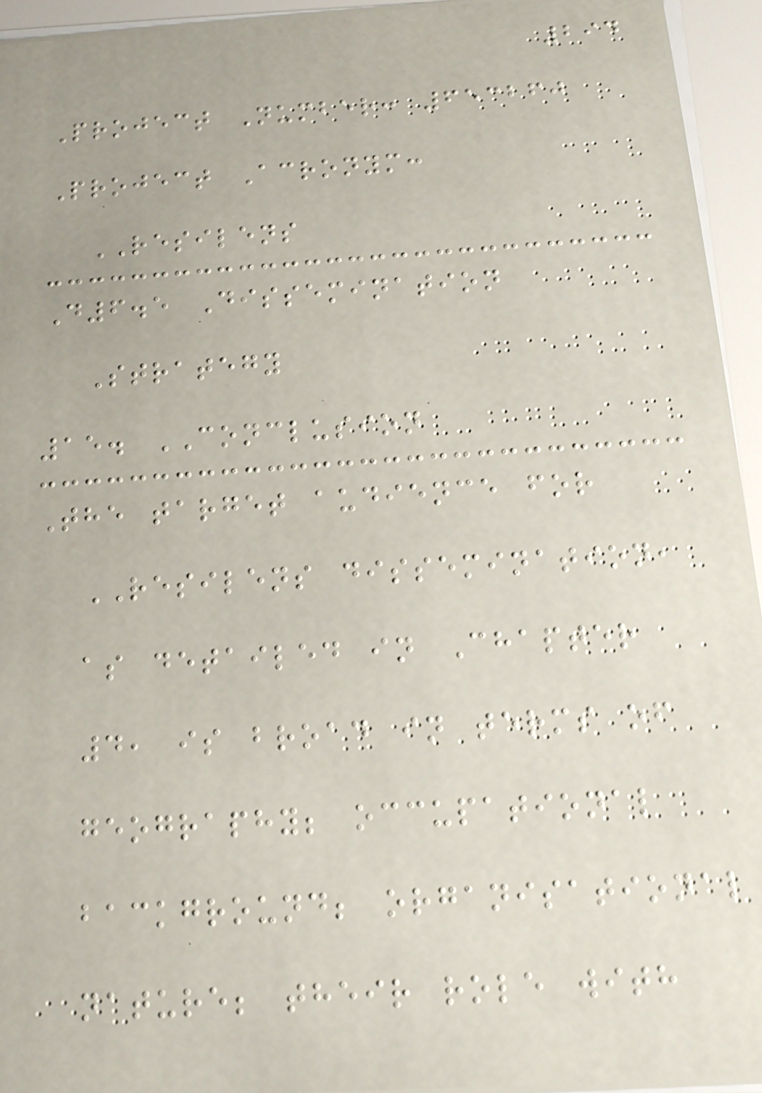294
Project Number: 653260
Project Acronym:
RESILENS
D6.5 Dissemination
Strategy
15. CONCLUSION
The target audience for
RESILENS dissemination,
as detailed in Chapter
4, is broad in terms of
geography; occupational
background; organisational
nature; their role with
